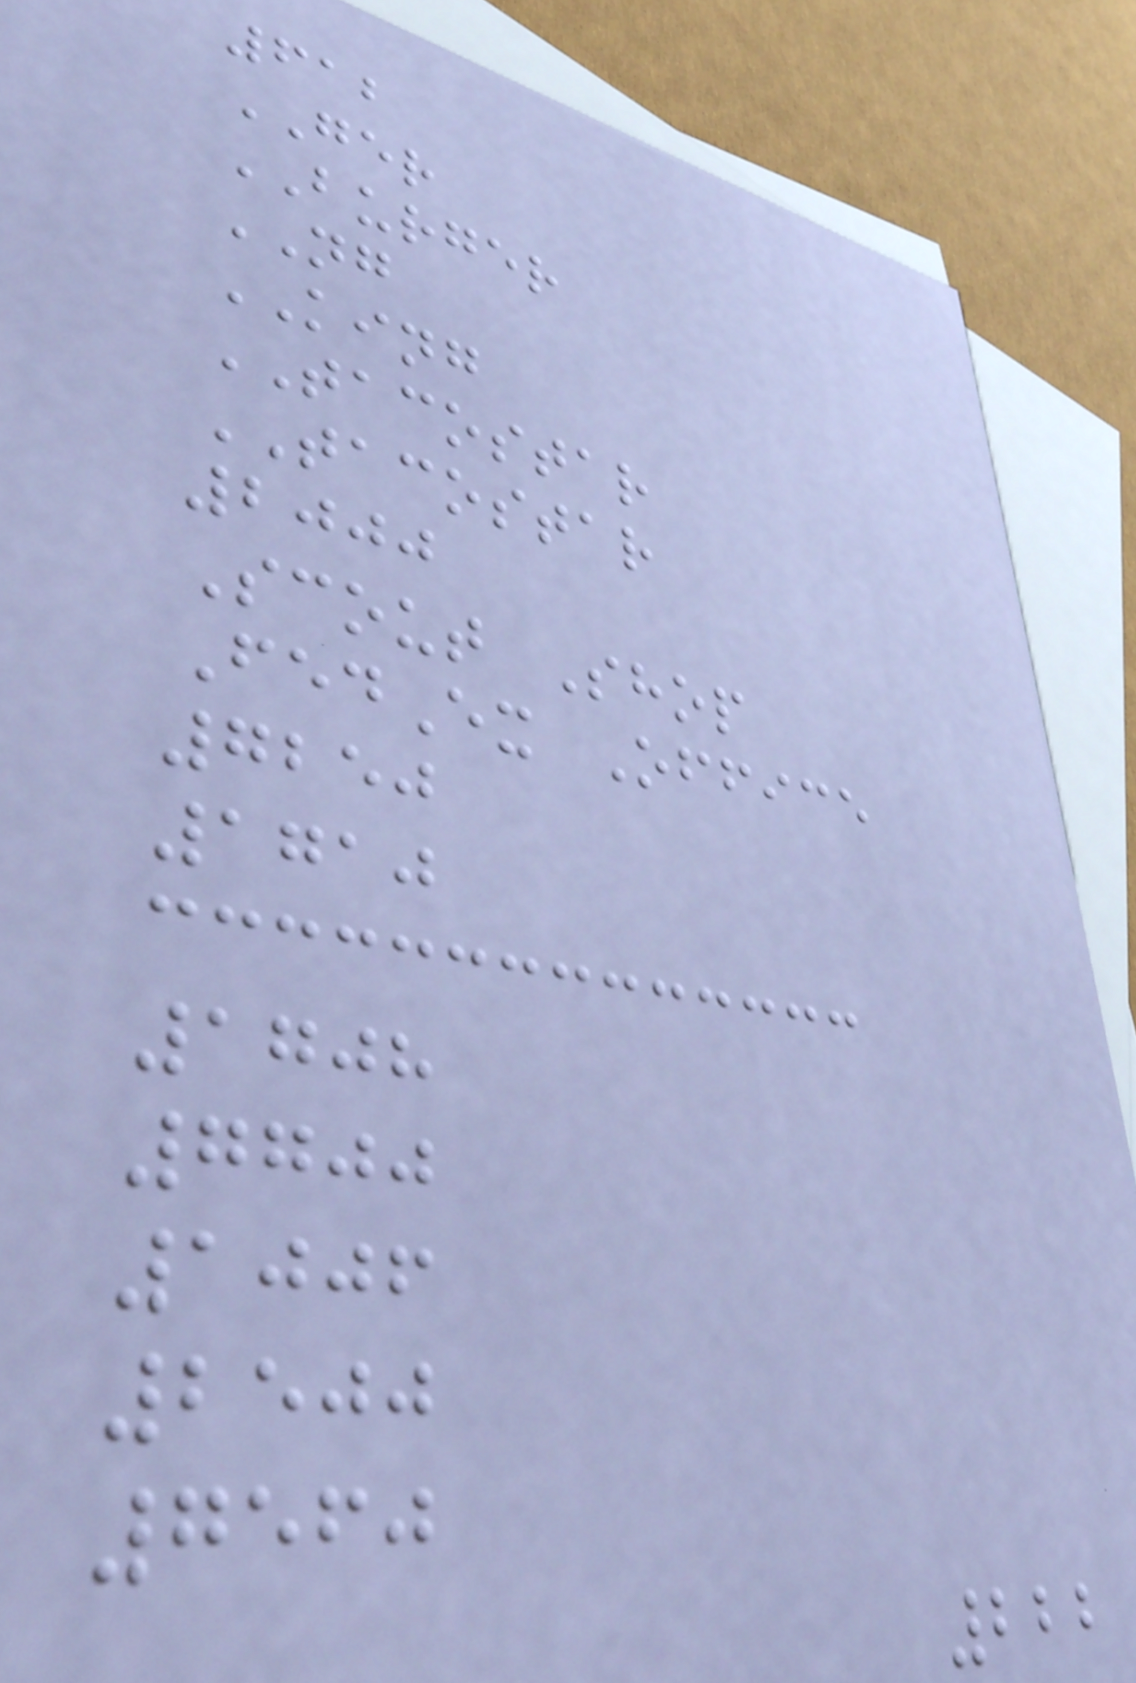612
GER
BURGER
NG
KING
TACOSTAR
TACOSTAR
2000
Scout Shop
FedEx Office
7250
1710
1708
7700
1006
2500
7560
222
